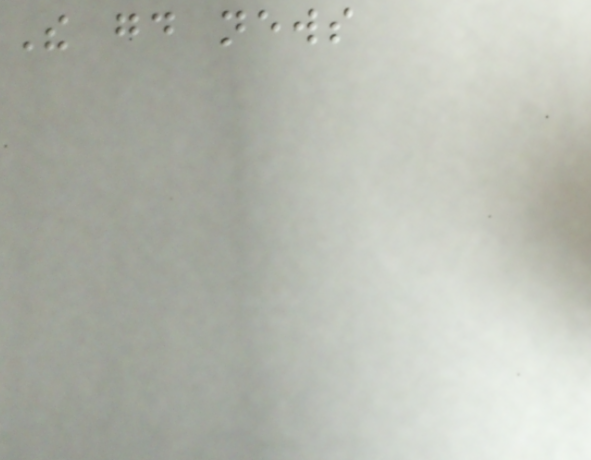The good news
